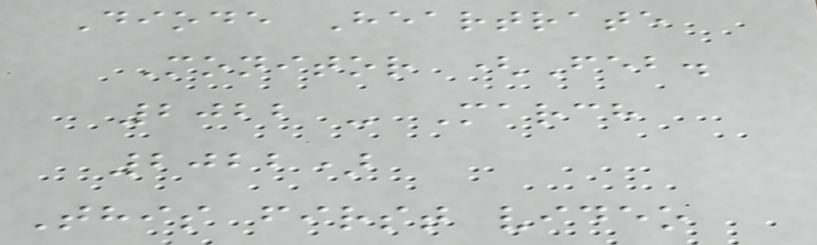Diode Heartrate
Monitor (Feb.
2022 - March
2022)
This first video
